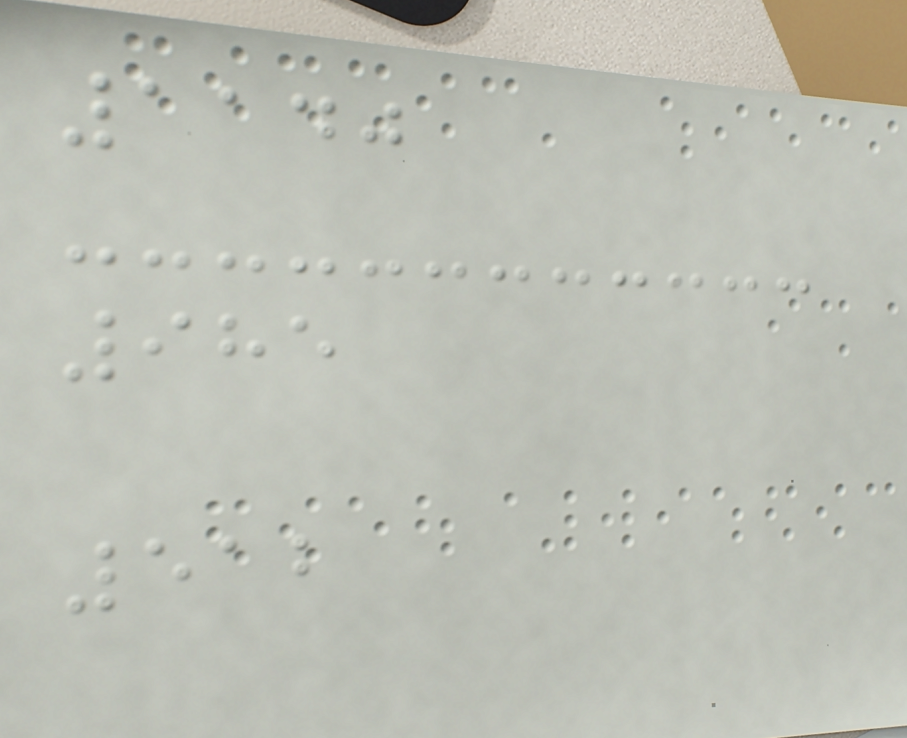1140
985
512
